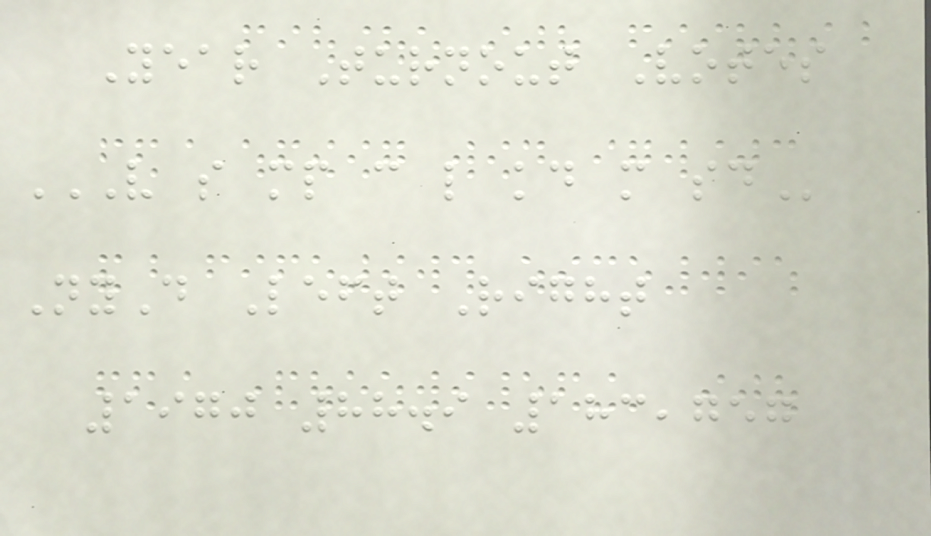Year Turnout Votes
V S MP C L KD M SD
NyD Left Right
1970 88.9 183,757
